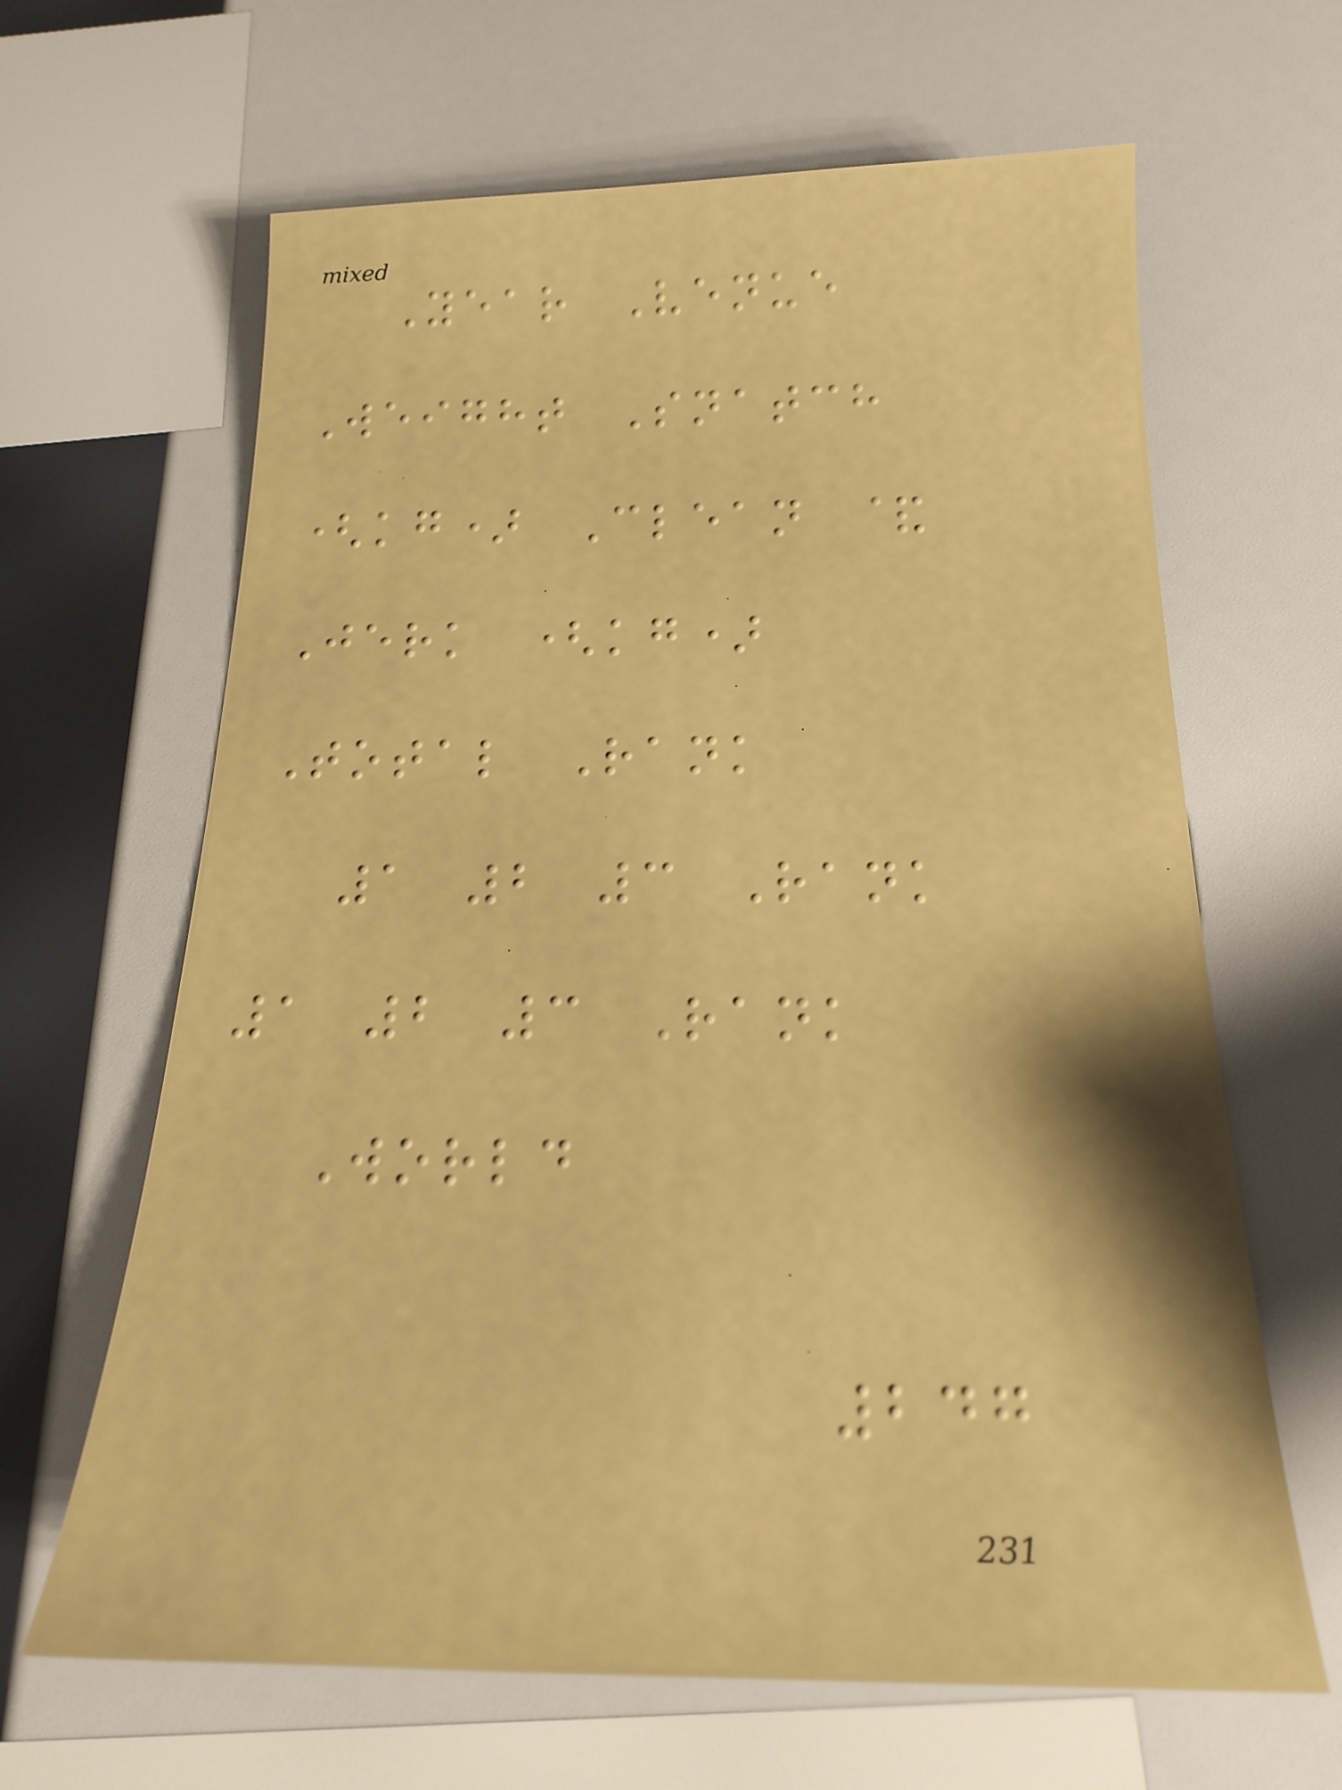Year Venue
Weight Snatch
(kg) Clean &
Jerk (kg)
Total Rank
1 2 3 Rank
1 2 3 Rank
World
247
